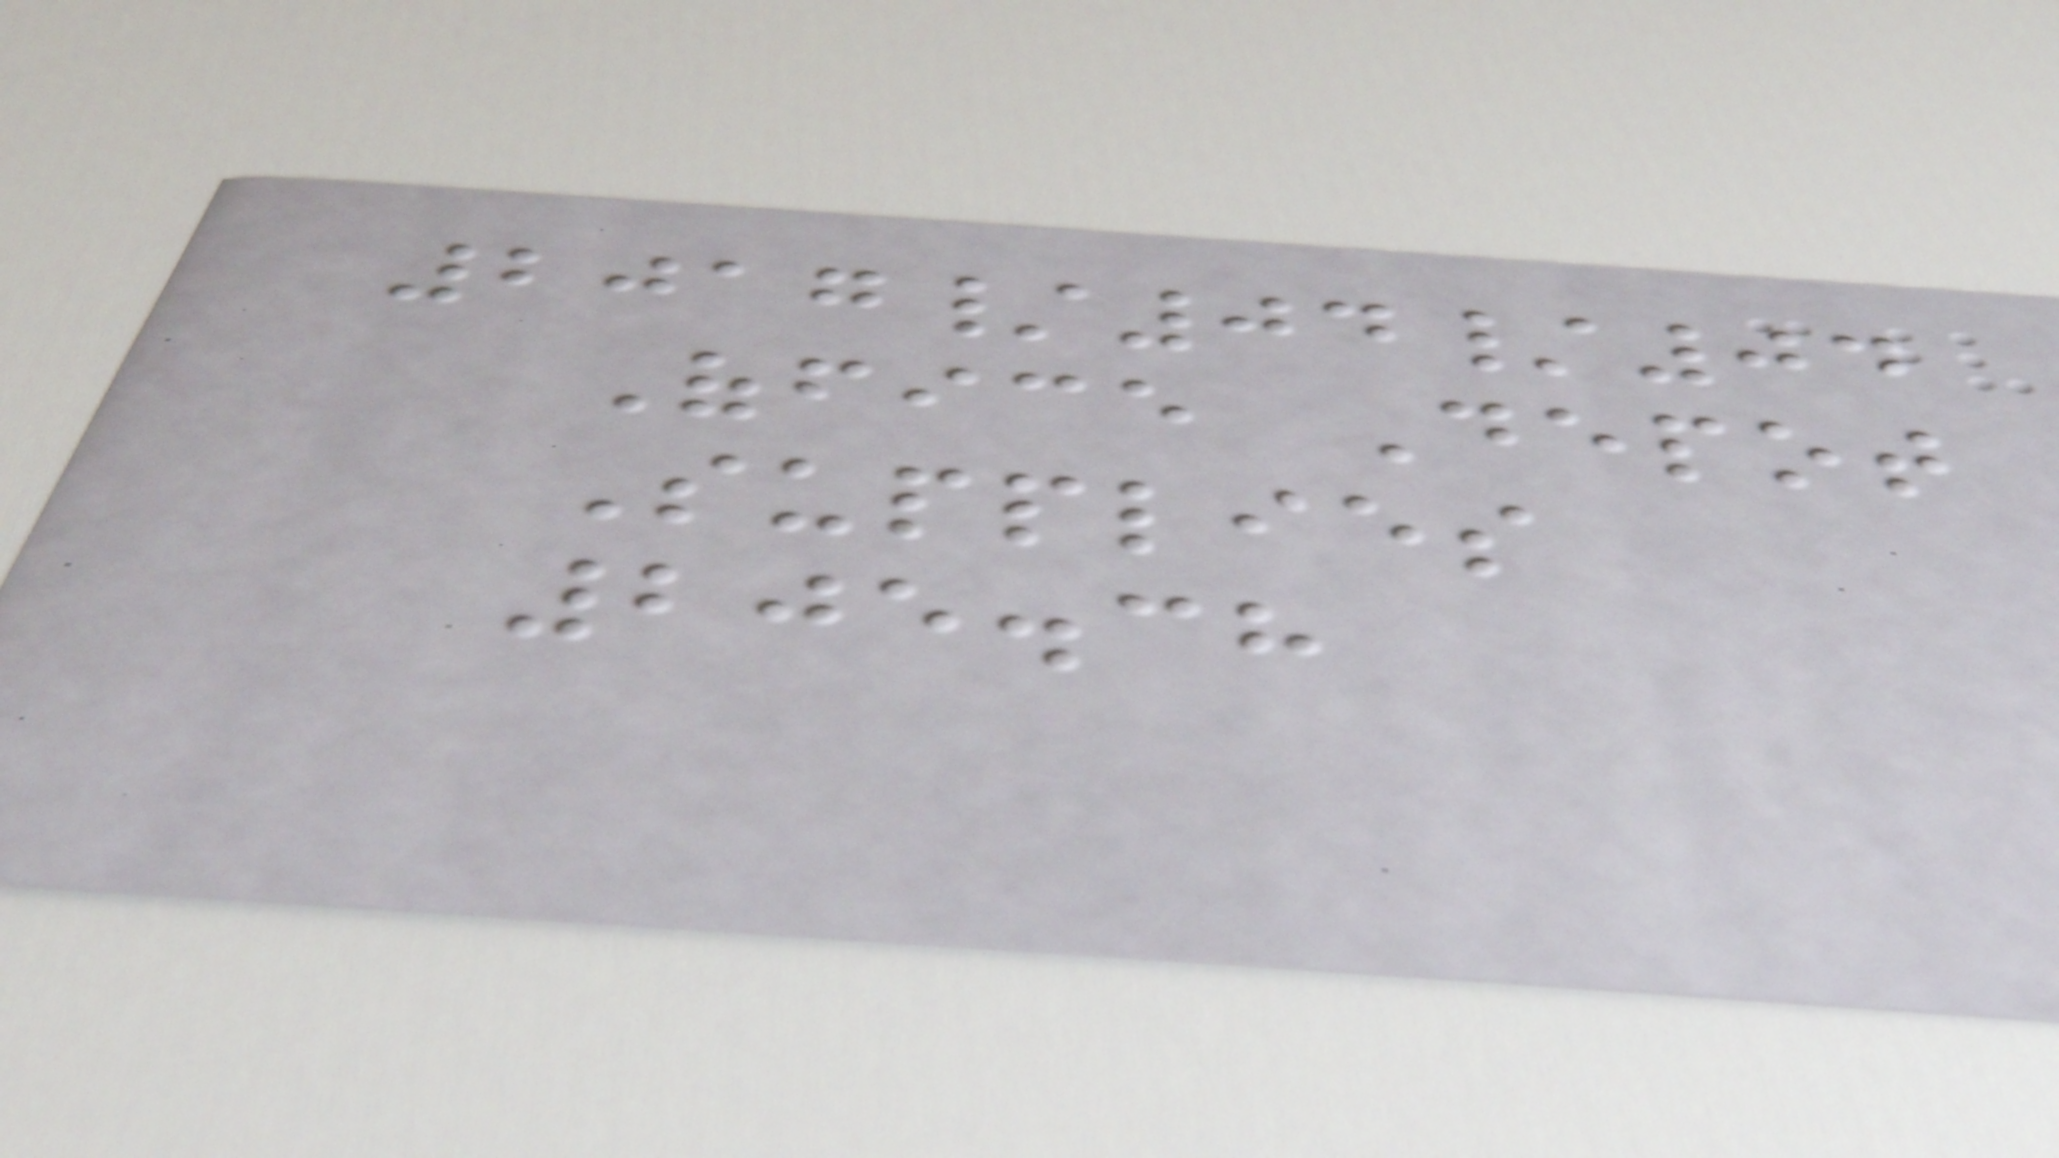2017/04/04
Office Depot
Supplies
205.38
